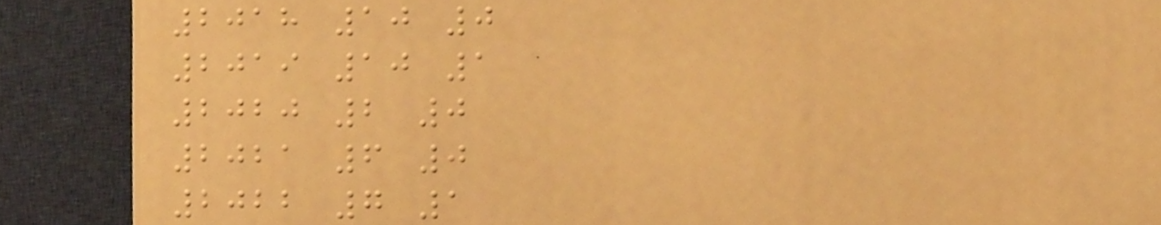2018 10 0
2019 10 1
2020 2 0
2021 6 0
2022 7 1
